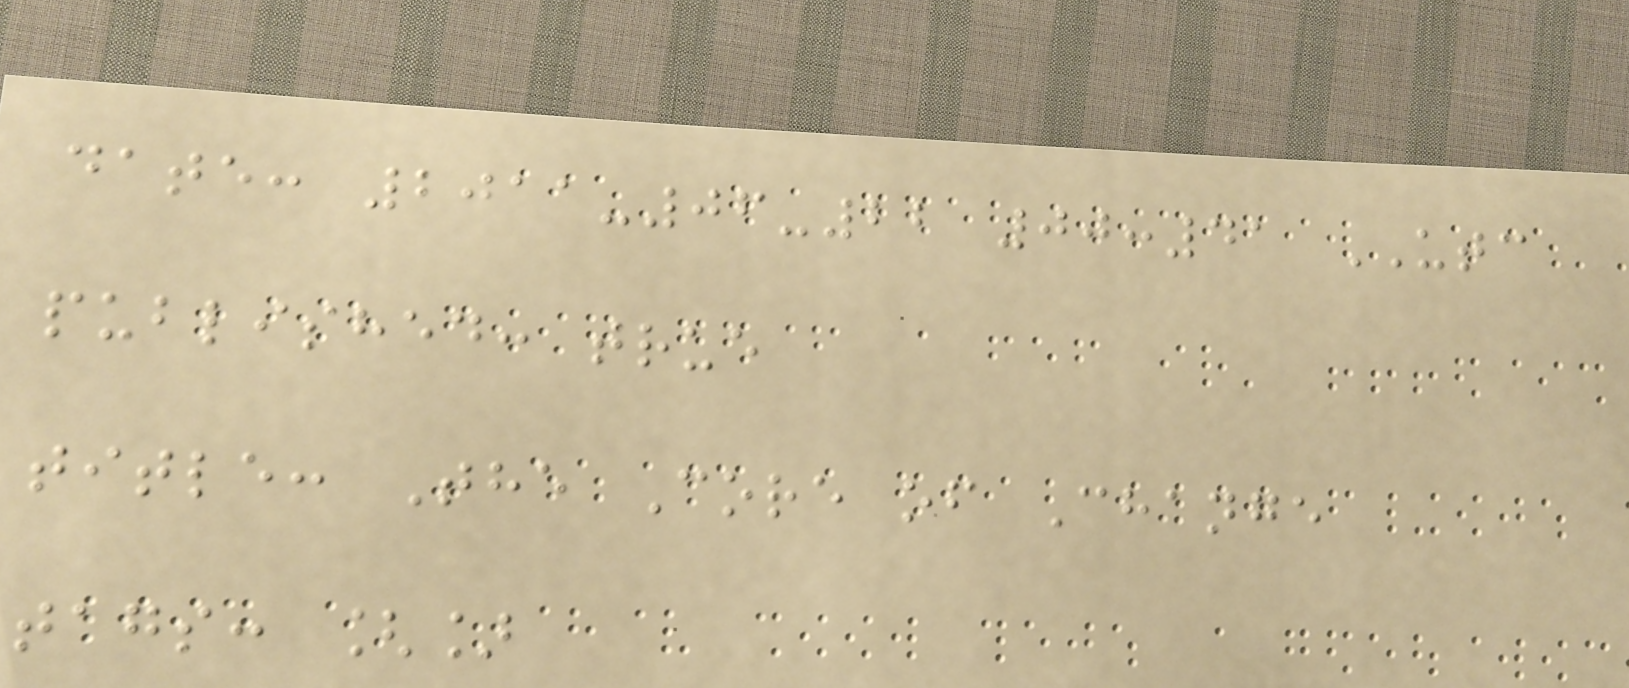date: 2011-06-22 00:41 UTC
published: true
title: The Core of Change
tags: []
